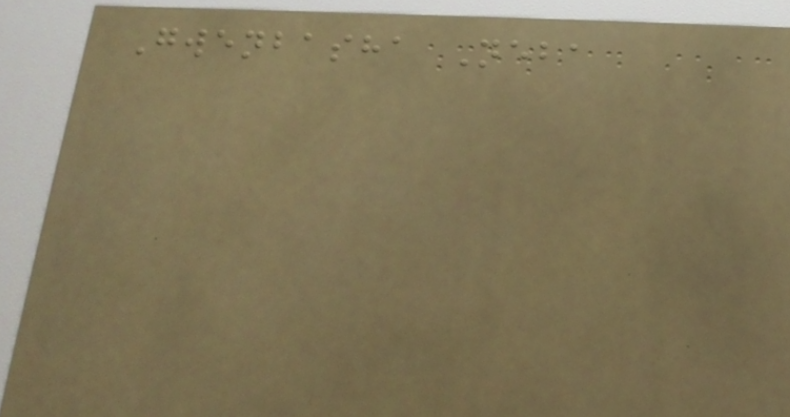Gwenbasha Neba
